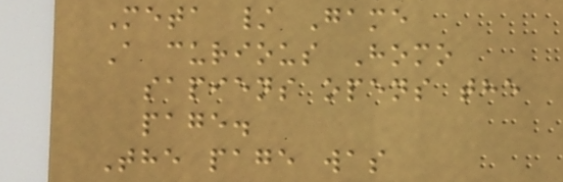Meta / Game
A curious Homo
sapiens opens the
page.
The page was
